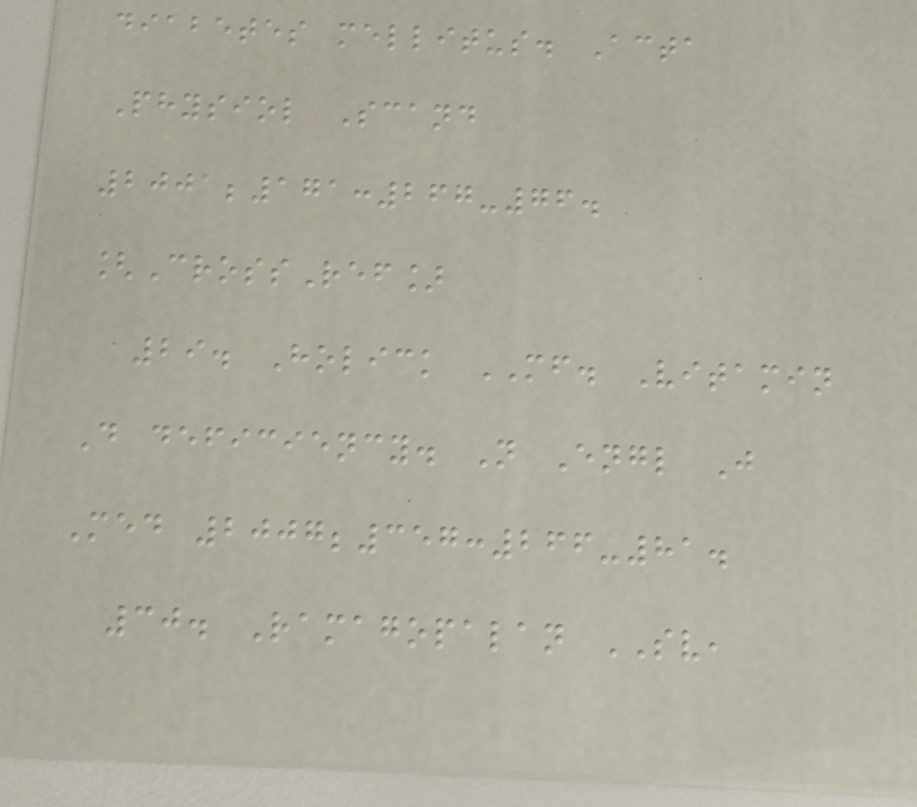diabetes mellitus. Acta
Physiol Scand
2001;171:267-76.
[CrossRef]
29. Holick MF. Vitamin
D deficiency. N Engl J
Med 2007;357:266-81.
30. Ramagopalan SV,
